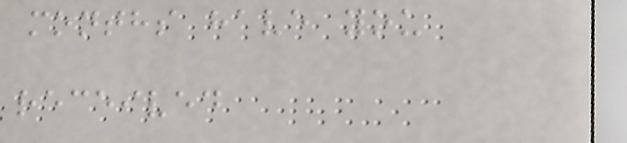months have you
received
